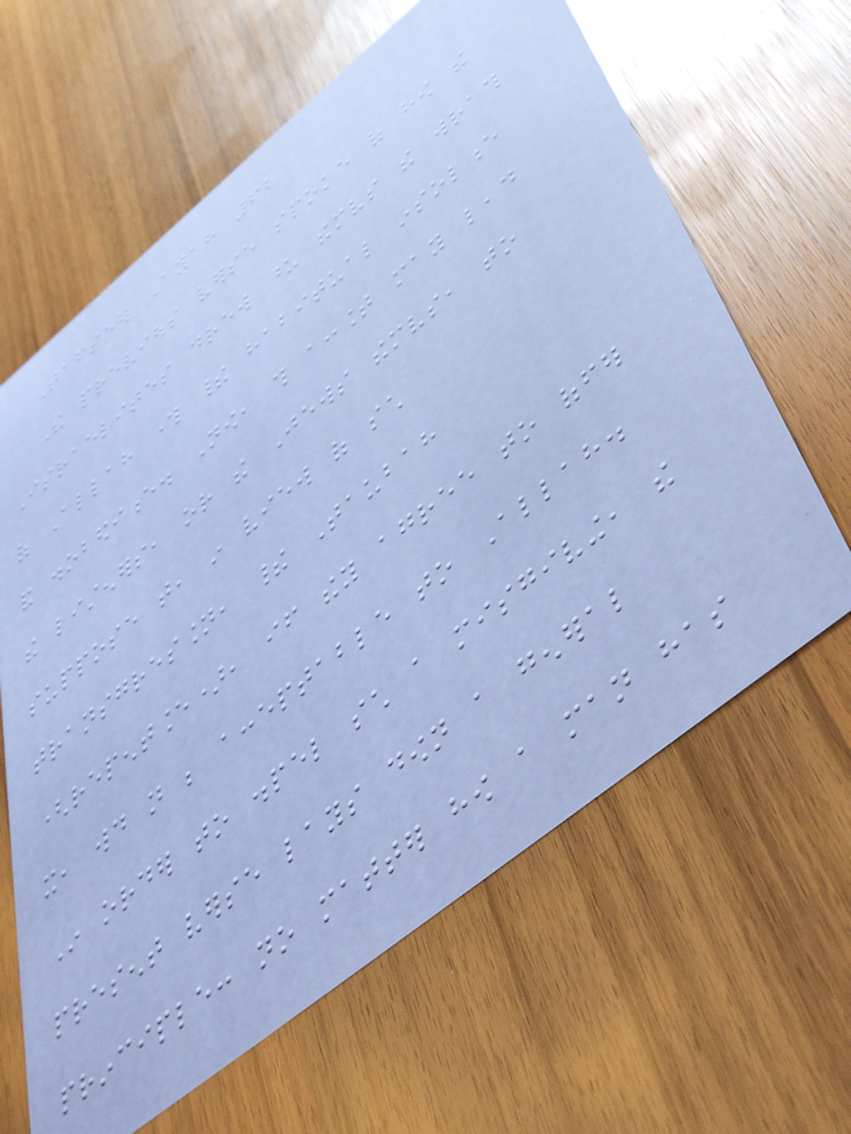Tafseer Ayah 62
The previous verse spoke of how the
Israelites drew upon themselves the wrath
of Allah through their habitual insolence
and disobedience. Now, this account may lead
the listeners, or the Jews themselves, to
suppose that, in view of such
transgression, their Taubah
(repentance), if they agree to offer
it, would not be acceptable to Allah.
In order to dispel such a misgiving, the
present verse lays down a general
principle: no matter how a man has
